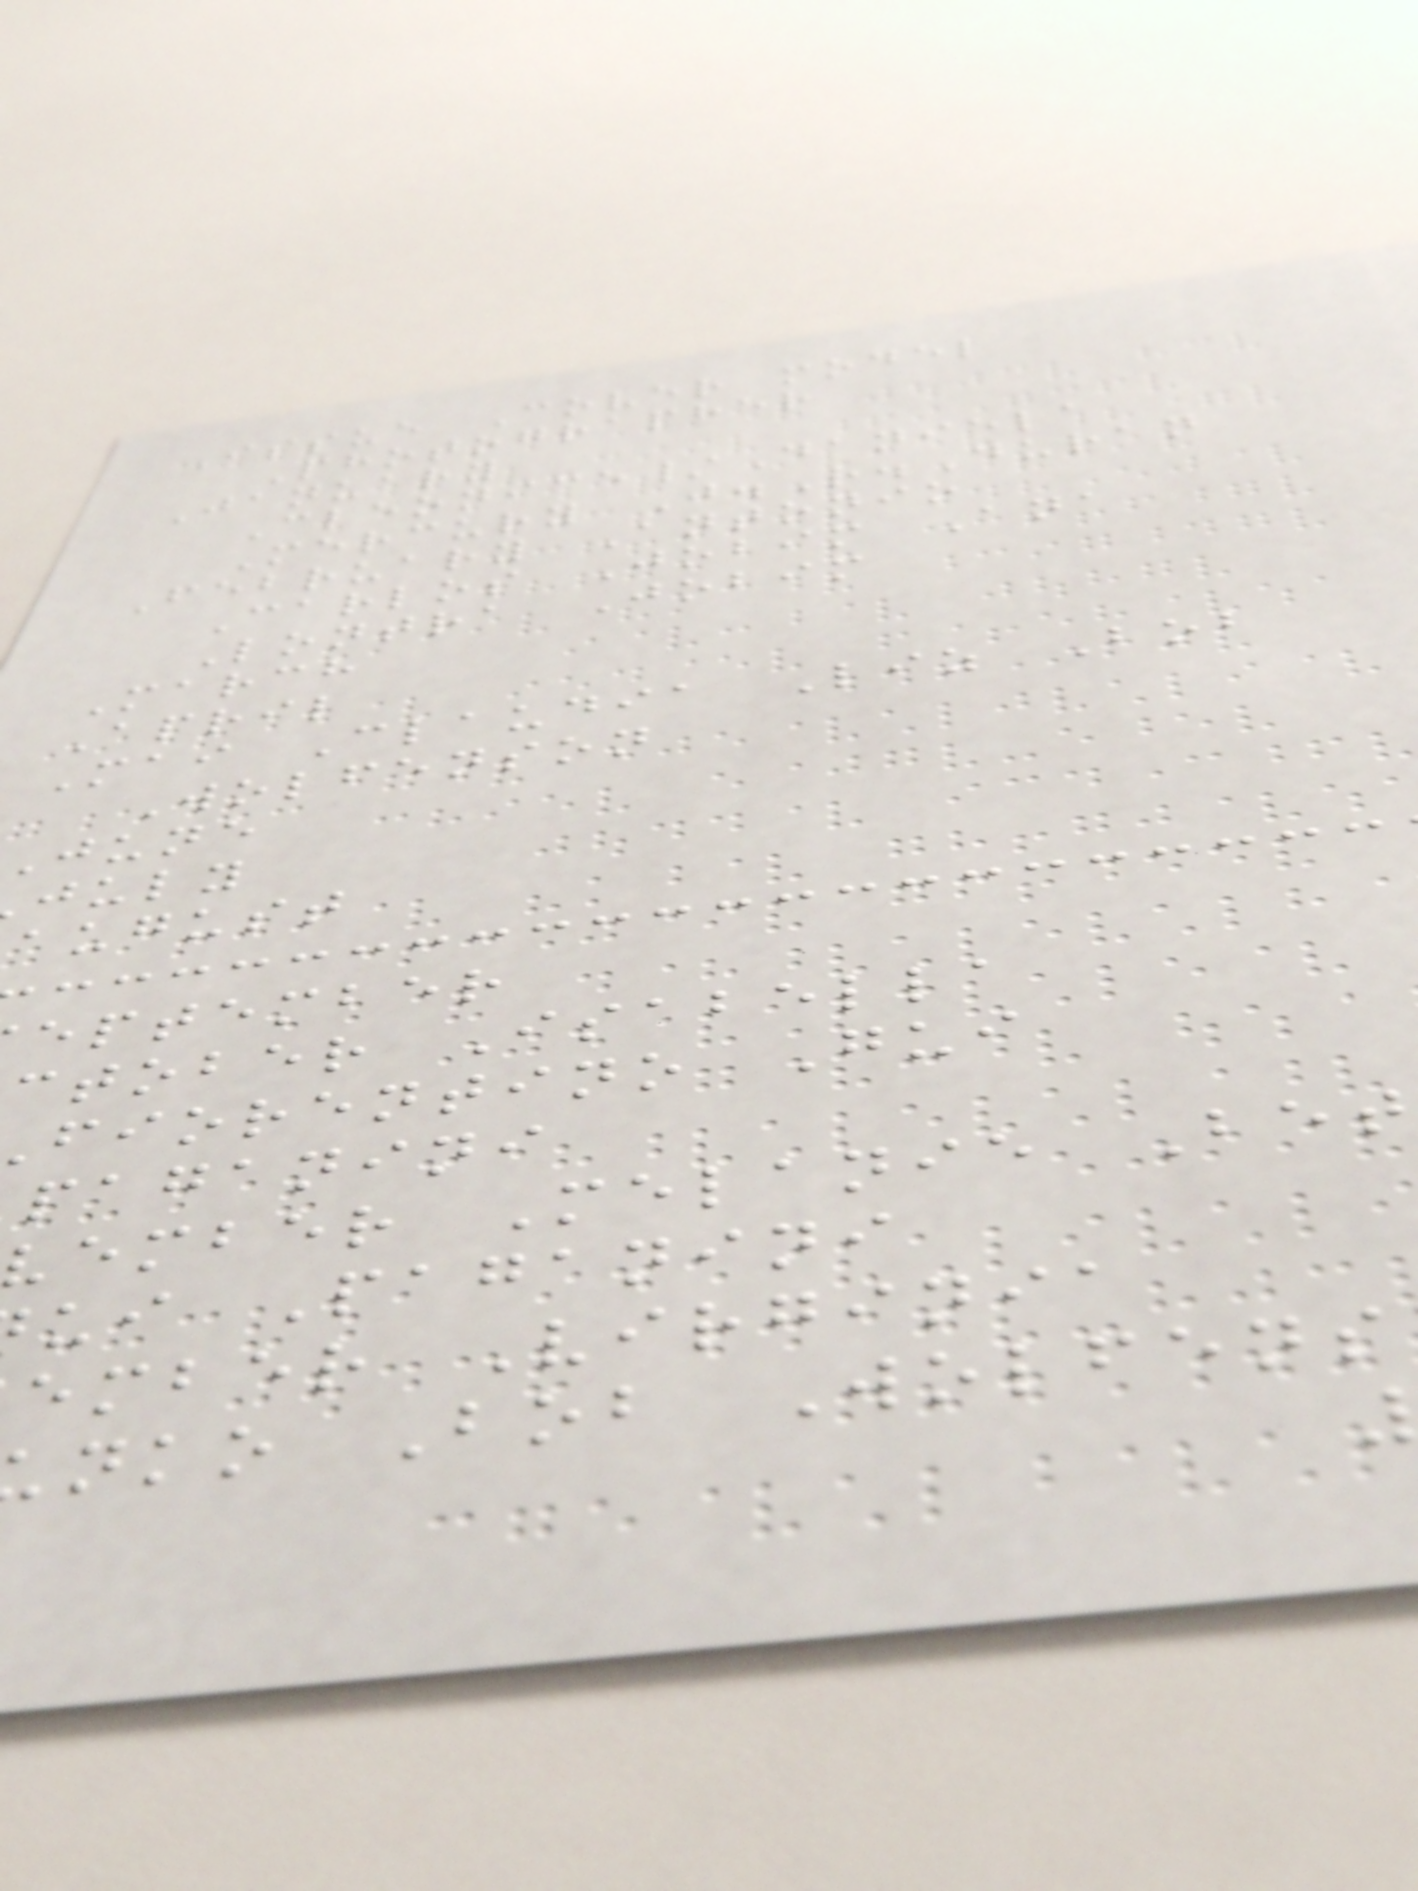Issue Cover model
Photographer
January
Cleonice/Daniela
Mercury J.R.Duran
February Antonio
Carlos Jobim Ana
Lontra Jobim
March
April
Mai Claudia Liz Bob
Wolfenson
june
july
august
eptember
ctober Isabella
fiorentino Gui
paganini
ember Melanie Bet
ui Paganini
ember Virginia
nko Bob Wolfens
